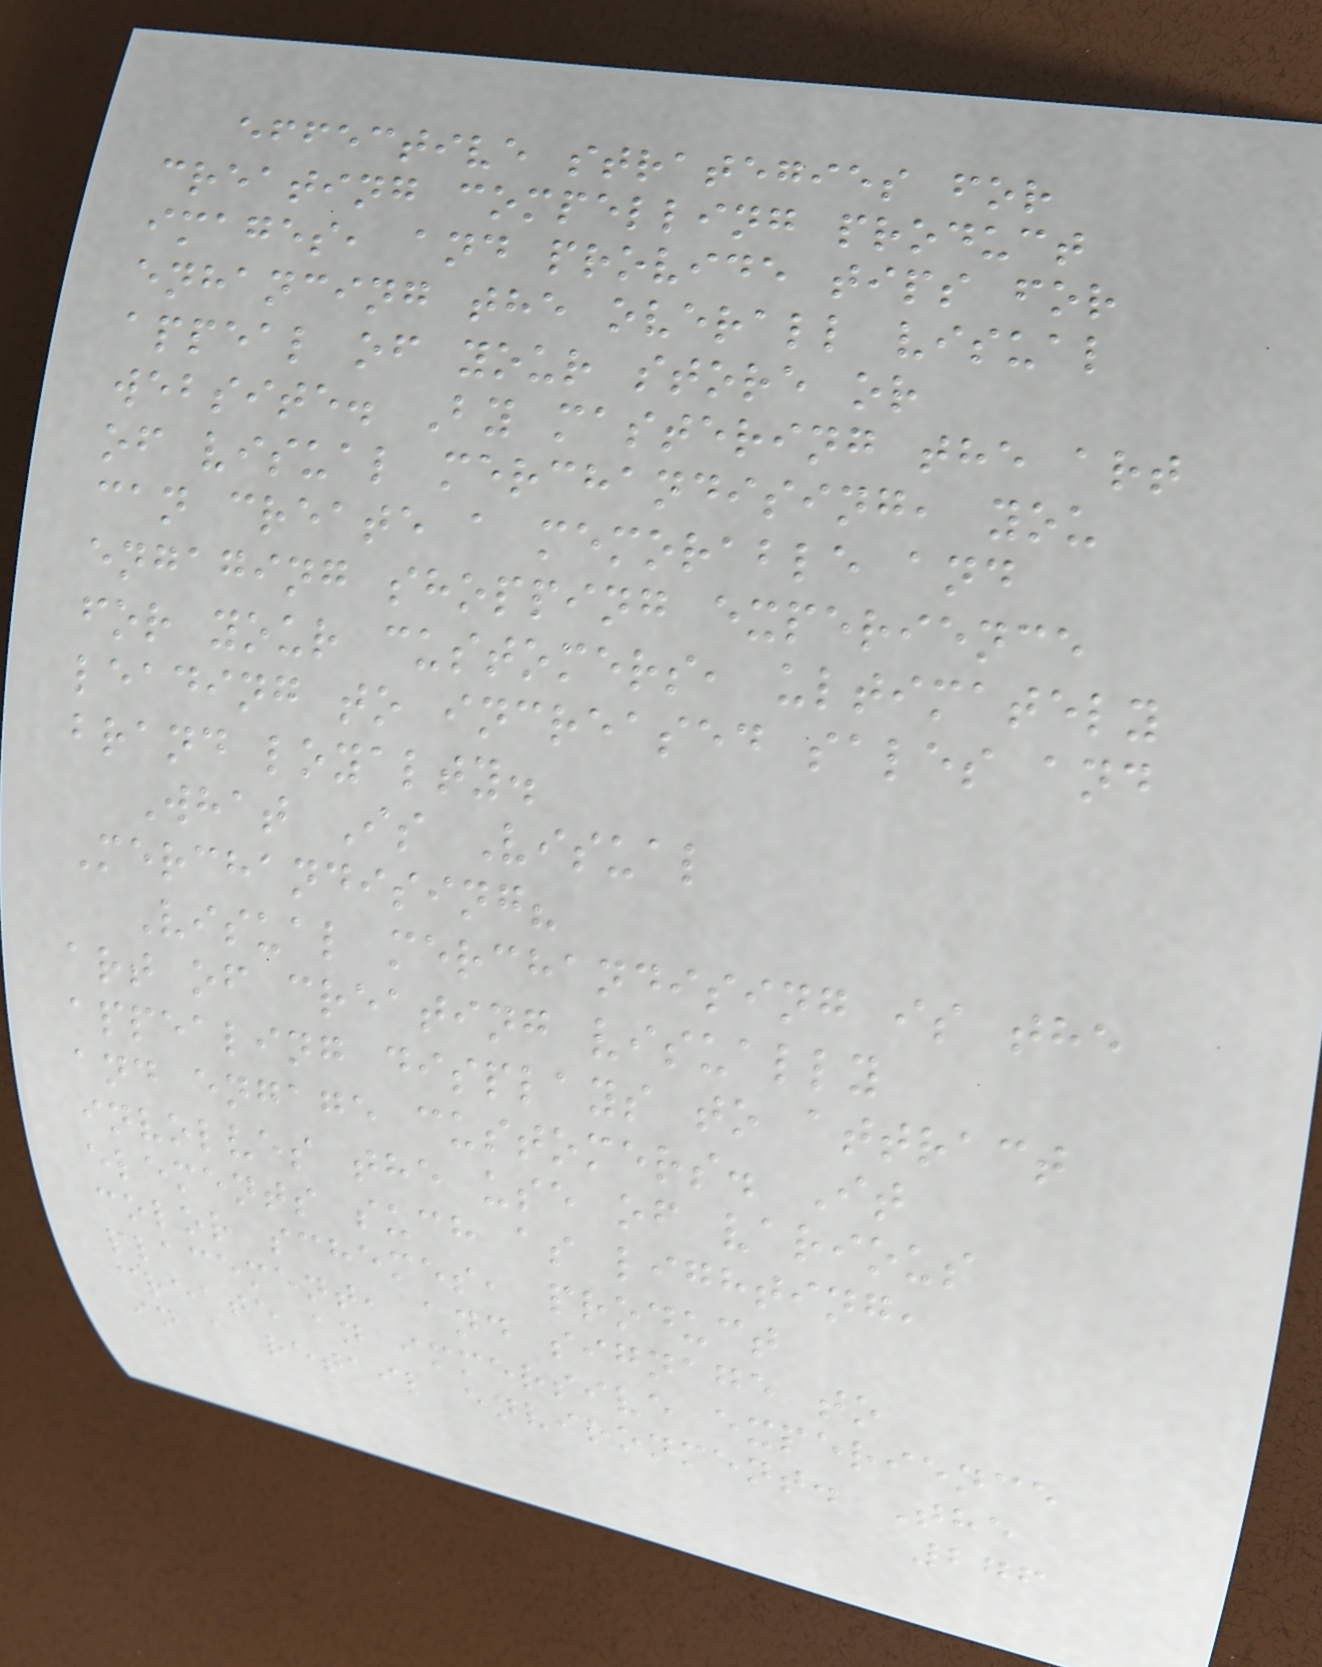effective strategies for
creating compelling product
images, and provide tips for
enhancing the overall visual
appeal of your store or
website. By mastering the art
of visual merchandising, you
can create a memorable and
engaging shopping experience
for your customers, ultimately
leading to increased sales and
brand loyalty.
What Is Visual
Merchandising?
Visual merchandising is the
art of creating visually
appealing displays to attract
and engage customers. It
involves the use of various
elements such as lighting,
color schemes, product
placement, and signage to
create an immersive experience
in a retail environment. The
276
